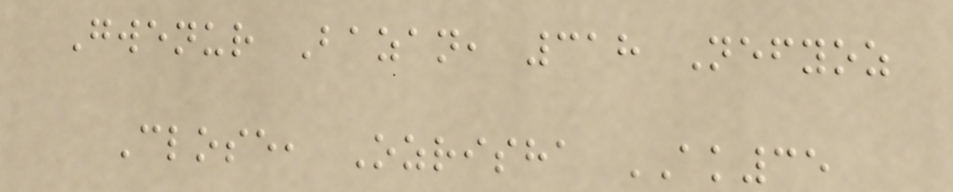Gwenur Bazan, 318 Nefyoz
Close, Ozrisha AK35
